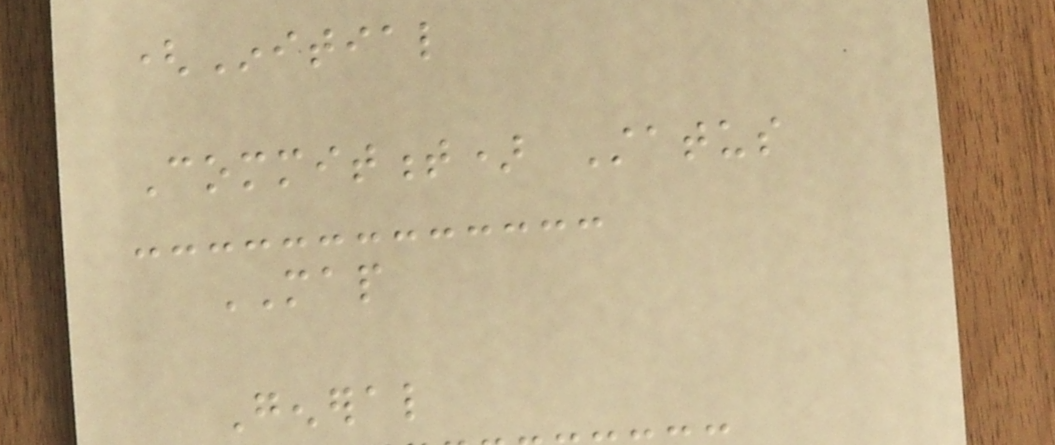(Initial
Commitment) Status
MAP
General
